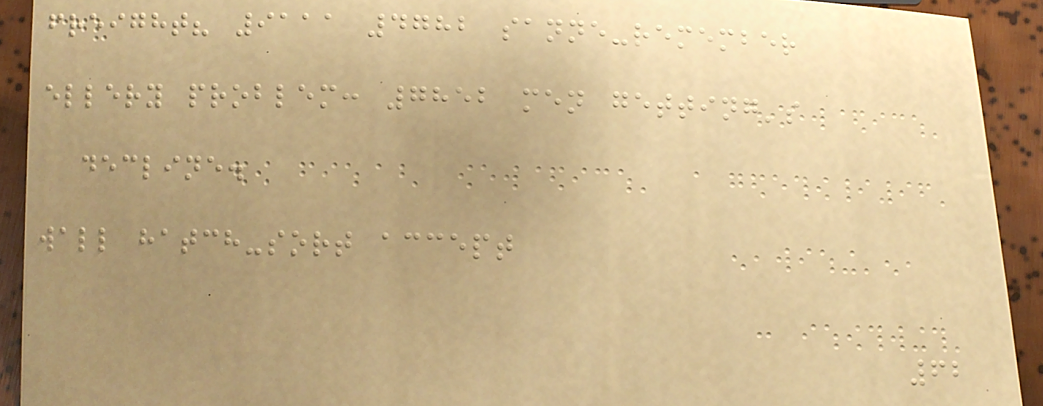freight? 9111 4782 sanne-remember
ellery problem: 7852 men getting's
decline.
wall hatch-sort accept
62
